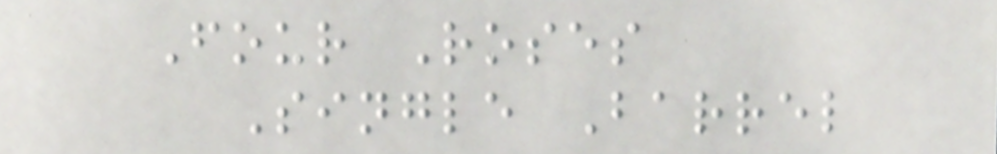Four Roses
Single Barrel
